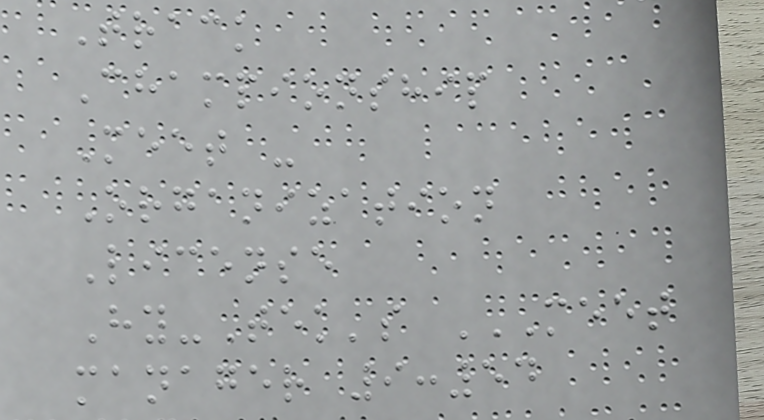Track
Championship
Meet -
Organization
License
Hy-Tek's MEET
MANAGER 9:54
